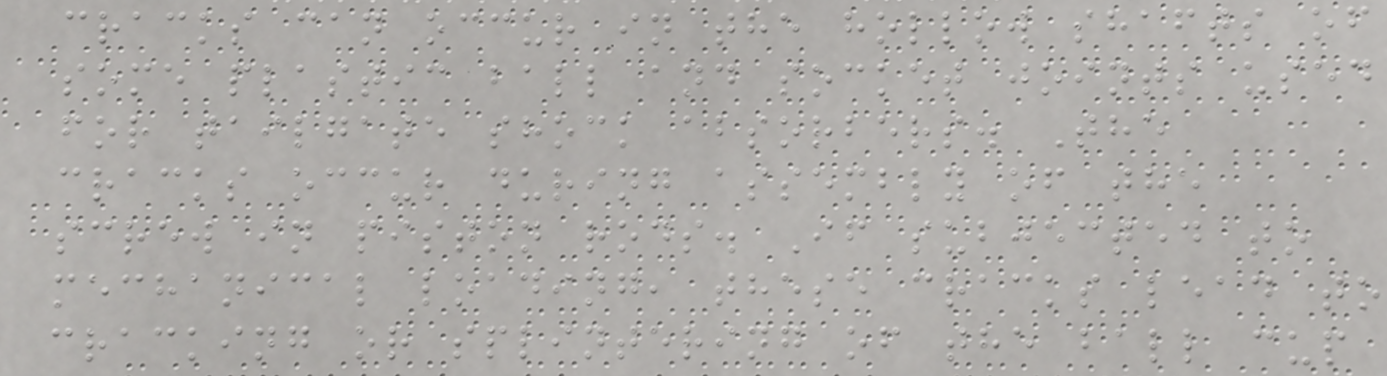cracks can occur in the hollow shafts of
some plastic ball and socket joints used
for tailgate shock absorbers. The
cracks occur during assembly of the
screw in piston rods. If subjected to
mechanical loading, these cracks lead to
cracking or splintering of the ball cup
